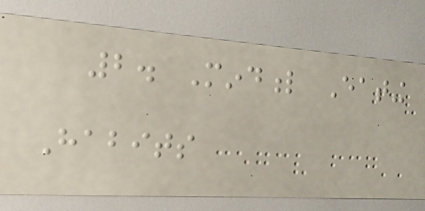2. Mindful Eating
Habits
